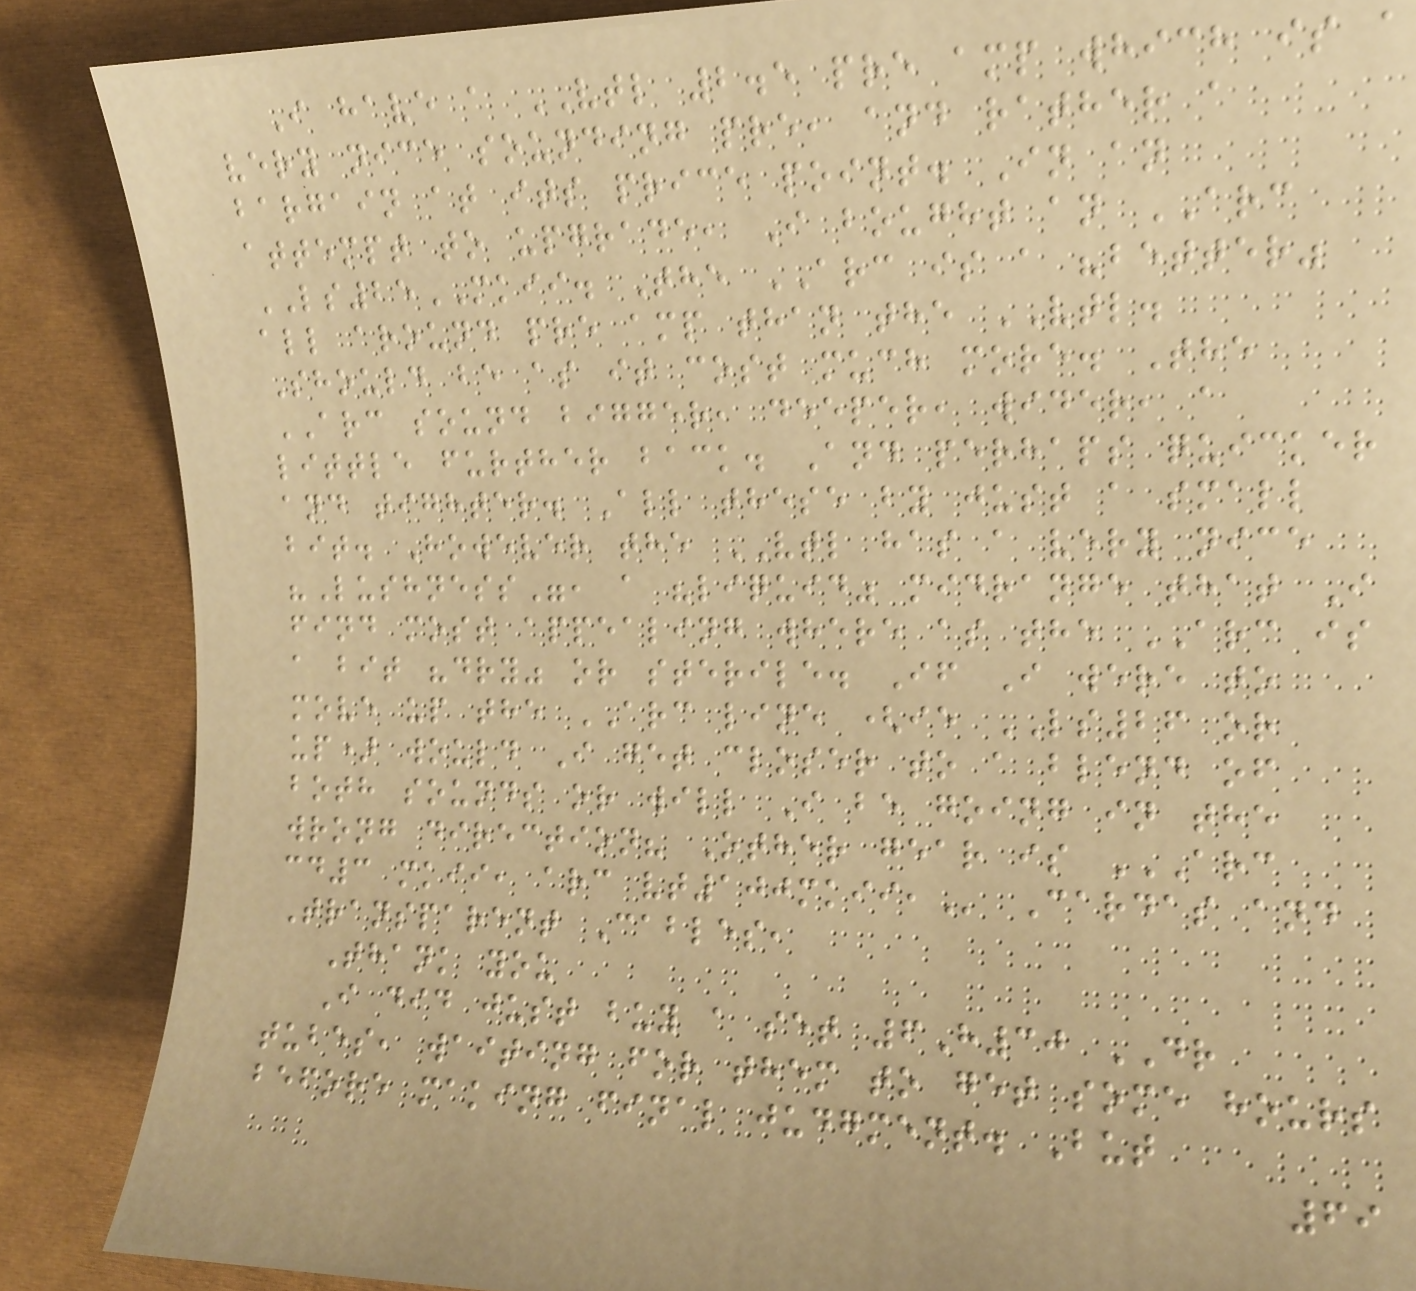I have a VTL 2.5 pre amp which is a
very nice sounding pre, and rather a
bargain at its price point. In an
attempt to upgrade, I bought an ARC
LS25MKII. The ARC is a "better"
all around pre amp than the VTL.
Should be as it cost much more. The
ARC sound bigger, deeper, wider, a
little further back. And perhaps quicker
and tighter. All these by just a small
bit. However the VTL has a very nice
"Lushness", a "liquid" midrange that I
find most appealing where as the ARC is
a bit "dry" or sterile. If I were to
move up the ARC line (ie LS26 or
up) would I get closer to a blend of
both sounds or will I be going in the
wrong direction? Other gear is ARC
CD3 MKII, ARC VT100MKII, Cardas and
Transparent Cables,
Thank you
I did just buy a set 6H30 DR
tubes, waiting for them to get some hours
before making final judgment. But
69
